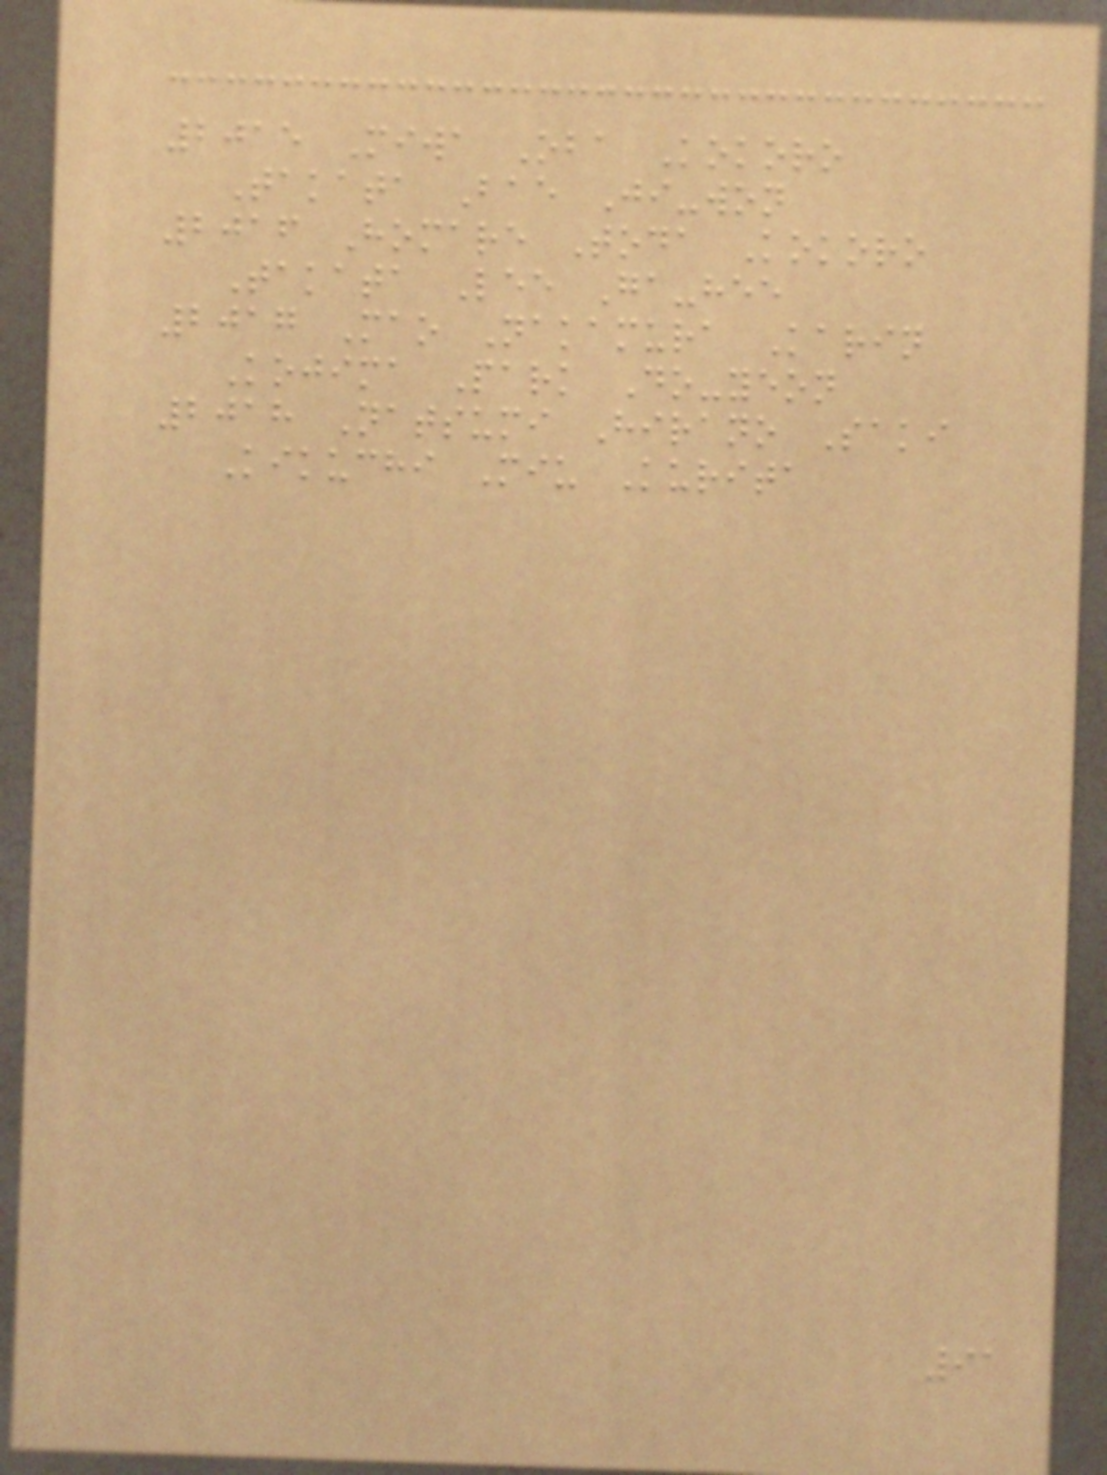2015 Miwa Oba Kokoro
Takata Bae Ji-won
2016 Homare Toda Kokoro
Takata Lee Ga-hee
2017 Mao Nakamura Karin
Kojima Park Do-yeon
2018 Natsumi Hirano Saki
Kikuchi Miu Kurita
91
